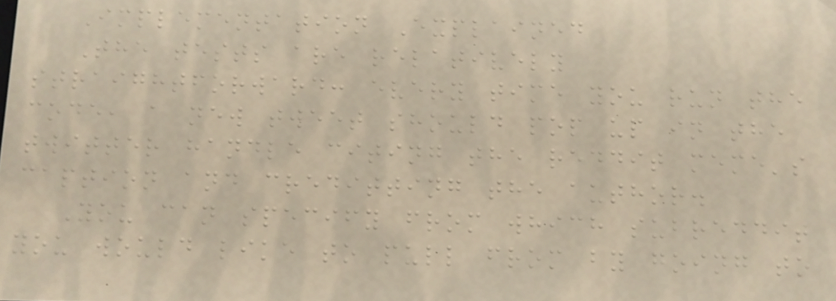Implementation Explained
The tests are relatively
straightforward: every time you run the
code, a new tweet should pop up in the
twitter handle citing the reddit meme's
caption and creditting the author.
You can specify from which subreddit
you would like to pull from by going to
